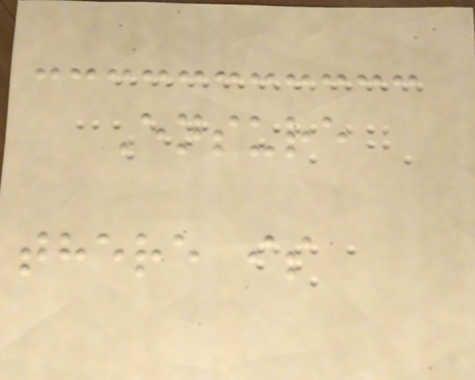Ensure
there is
